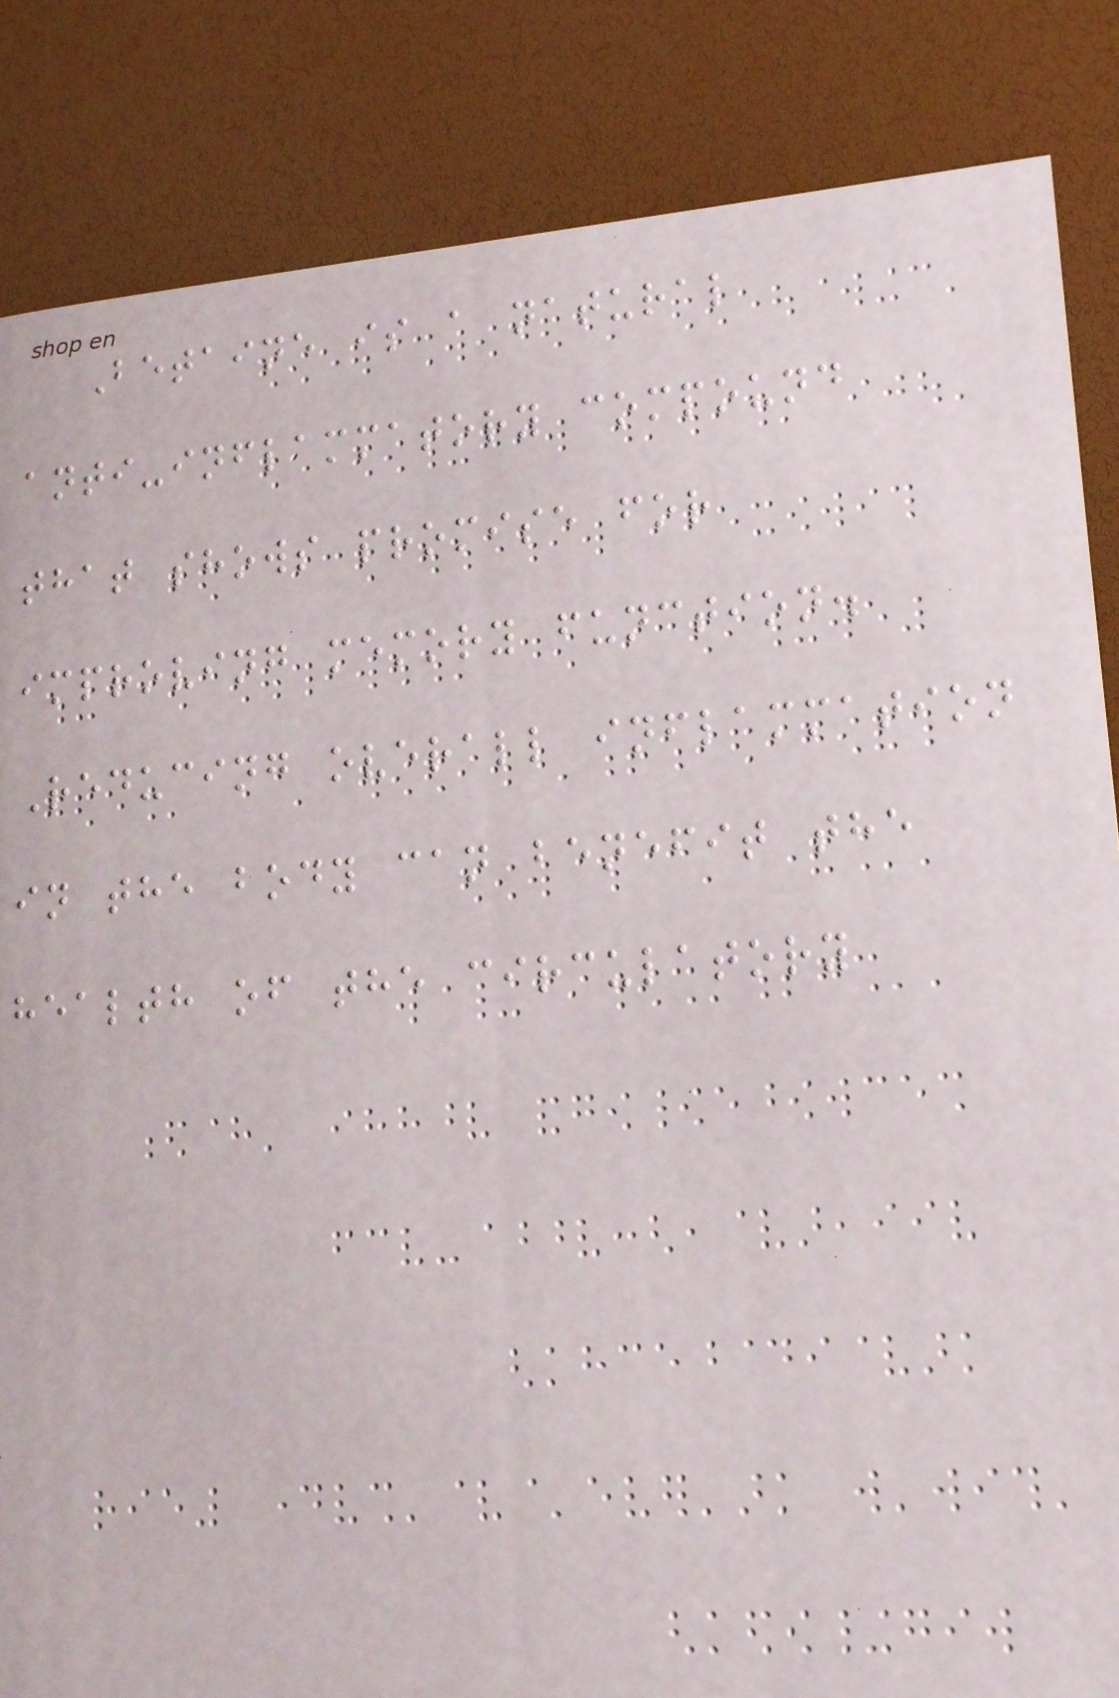Betaine is a natural
anti-inflammatory compound
that shows promise for
improving memory function.
Reducing overall inflammation
in the body can benefit the
health of the circulatory
